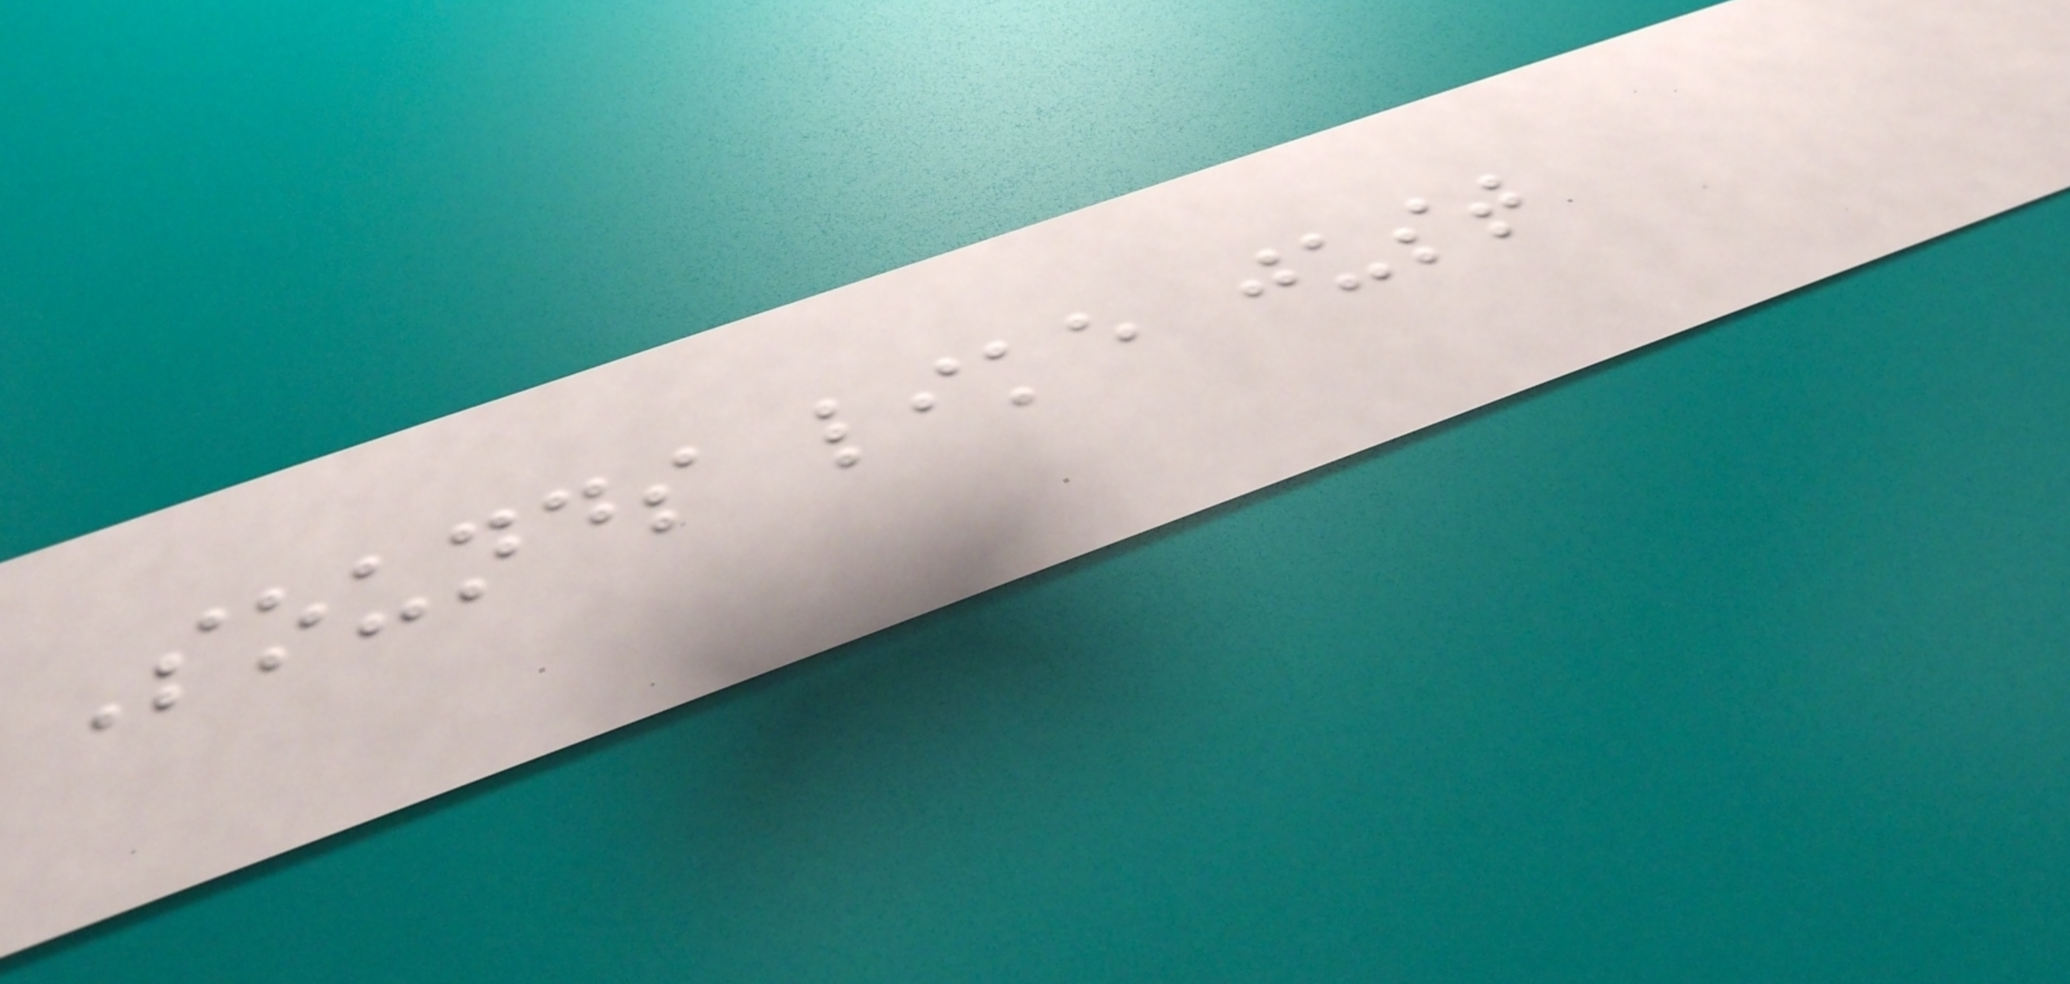Sounds like just
